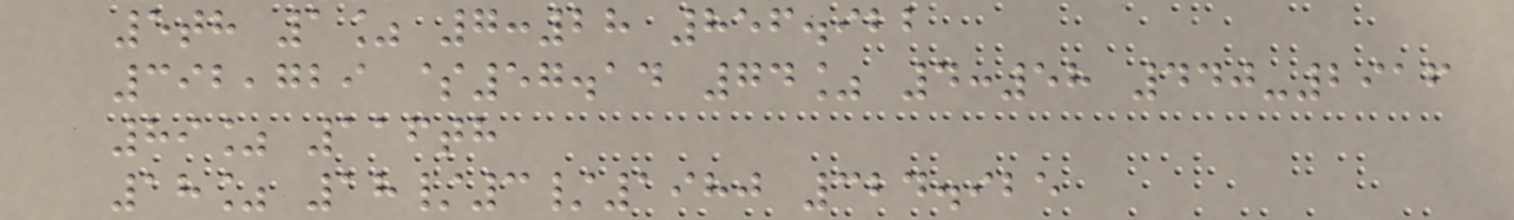5th 1% 7:28 856.922
392,729 $57.14 74% 4:58 440-2916
89% 116th
18% 18/3/1980 324.925
